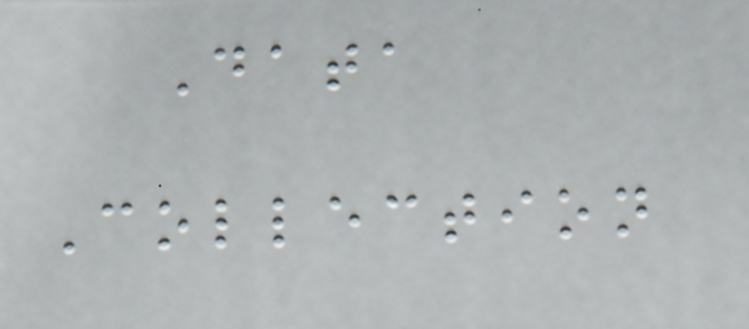Data
Collection
